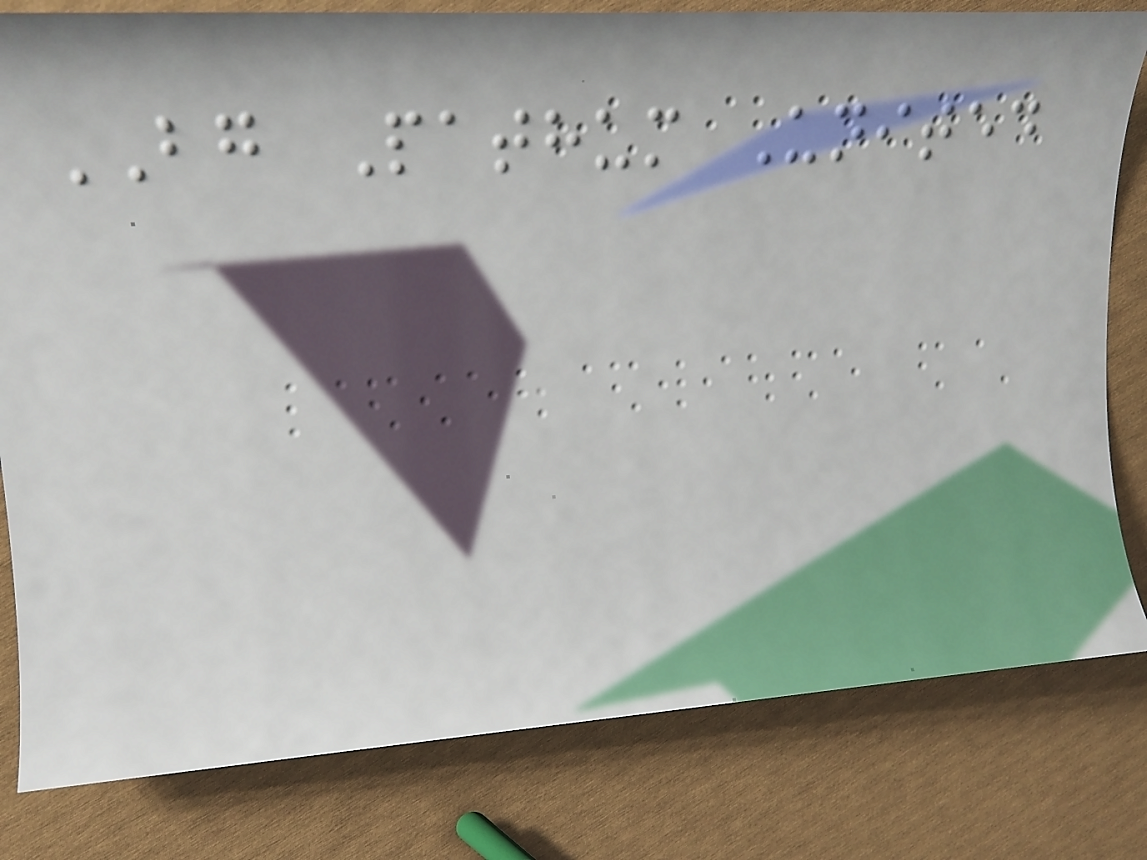BG Pathum United
